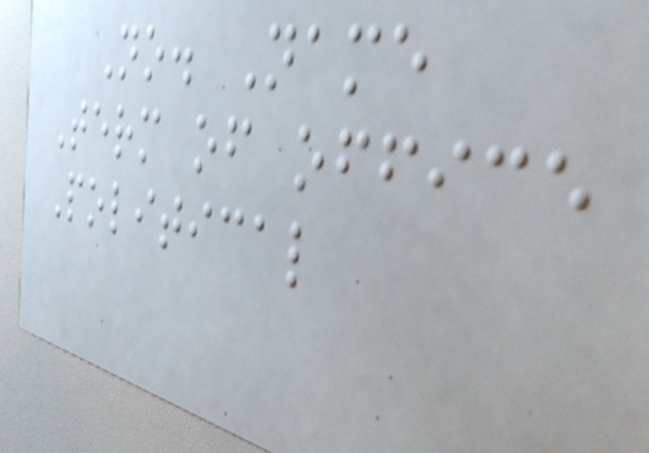No. Name
Term of office
Political
